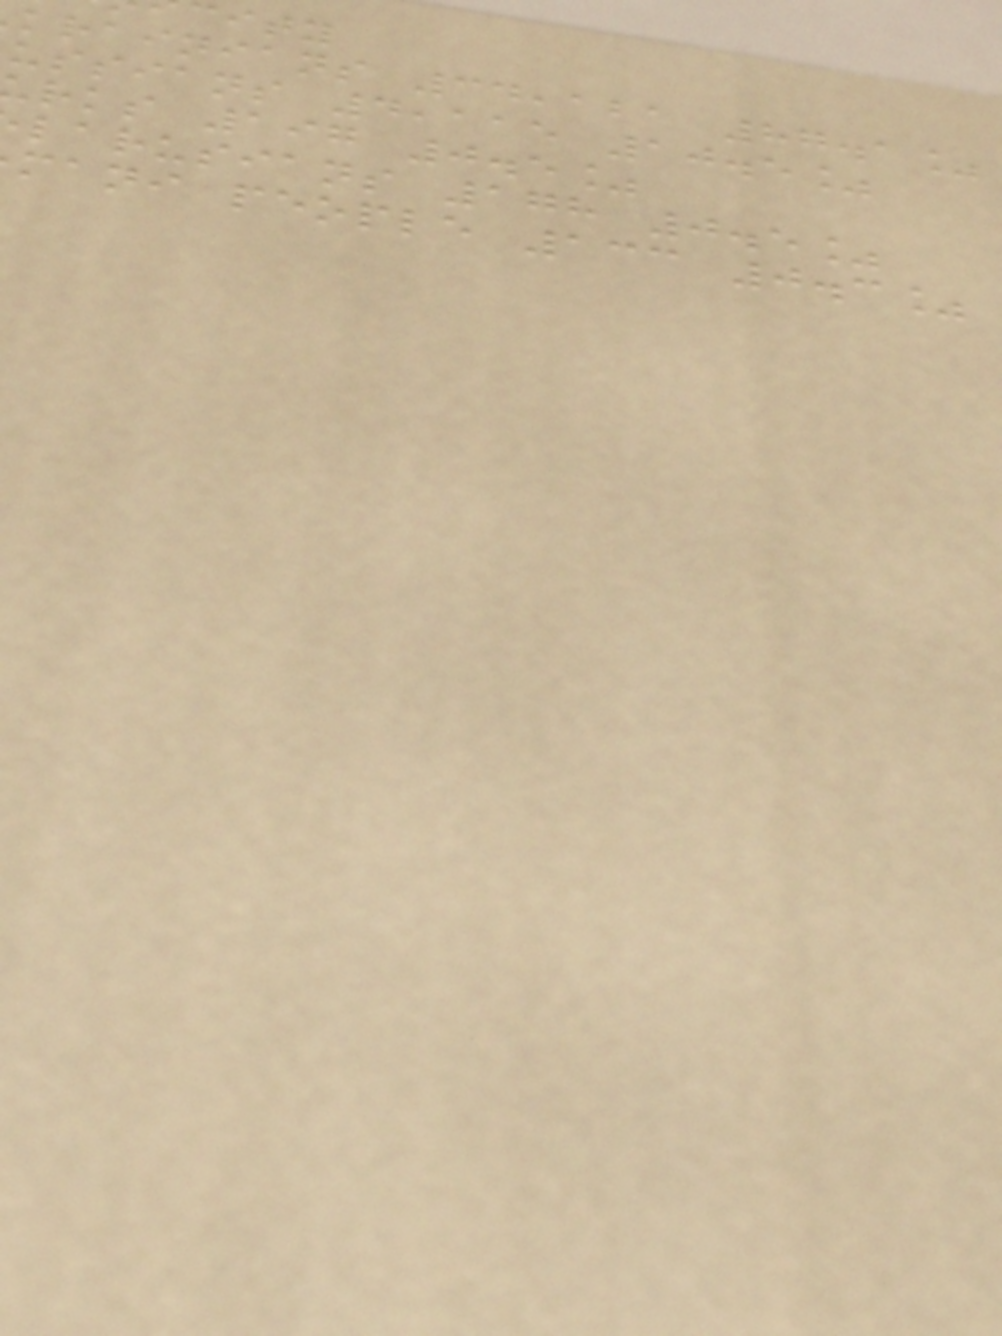krainians 34,121 87.1%
ussians 4,115 10.5%
rks 197 0.5%
larusians 178 0.5%
mani people 133 0.3%
